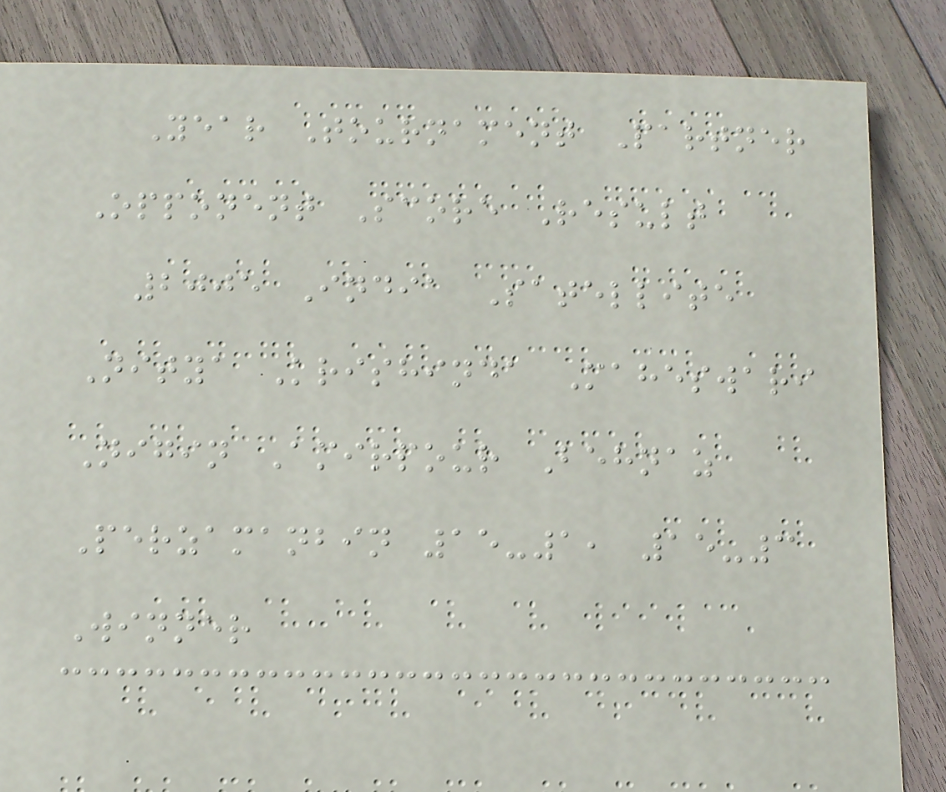Year Tournament Partner
Opponent Score Result
2005 India Satellite
Nitya Krishinda Maheswari
Nigin Amirpour Behnaz
Perzamanbin 15-1, 15-3
Winner
